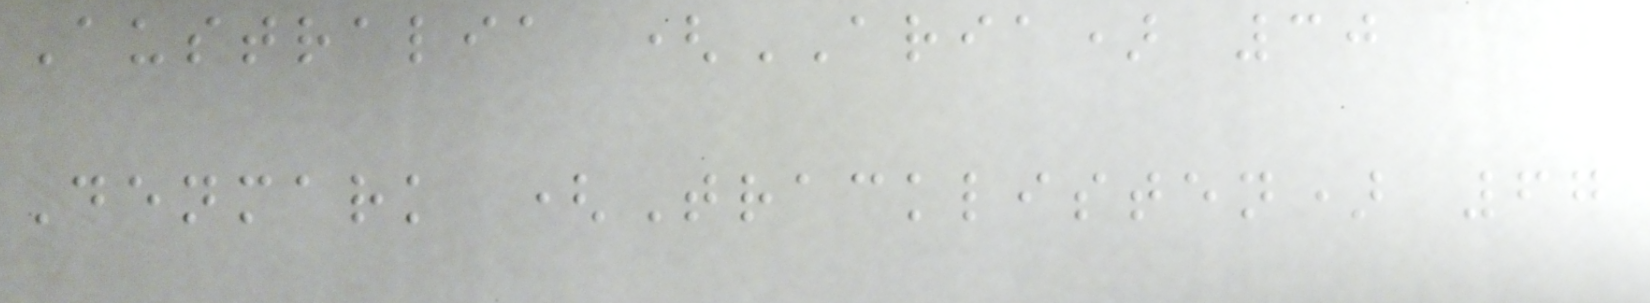Australia (ARIA) 30
Denmark (Tracklisten) 67
